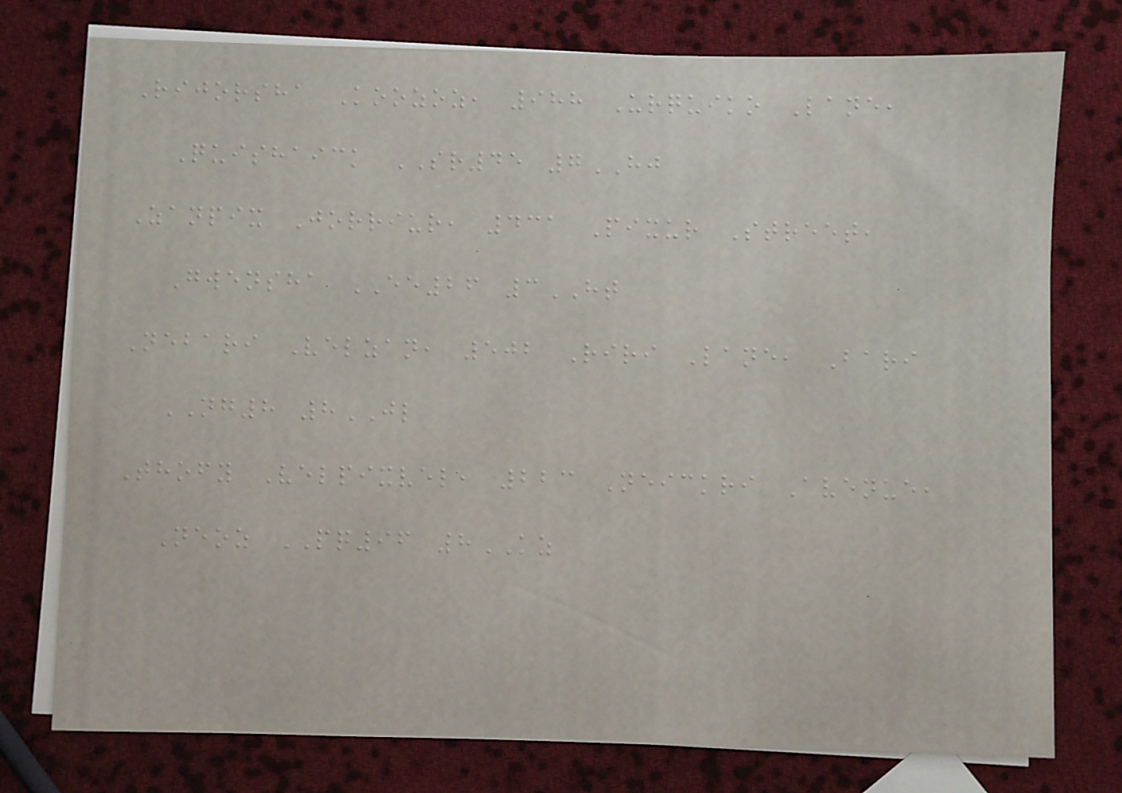Rijorsha Koozoz, 988 Urquiko Lane,
Quishaick SR45 7HJ
Zanpix Jorriur, 431 Pixur Street,
Gwensha EE26 3HT
Nebari Velzan, 502 Riri Lane, Bari
NG8 8JL
Thofy Velpixvel, 223 Neickri Avenue,
Neoz PQ96 8KZ
